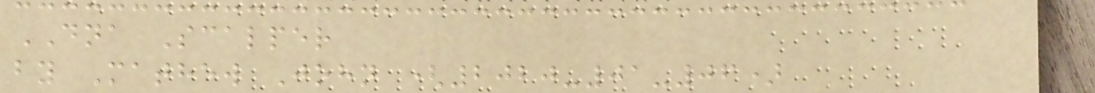DNA Scalper
by Mathew John (2020-01-06)
